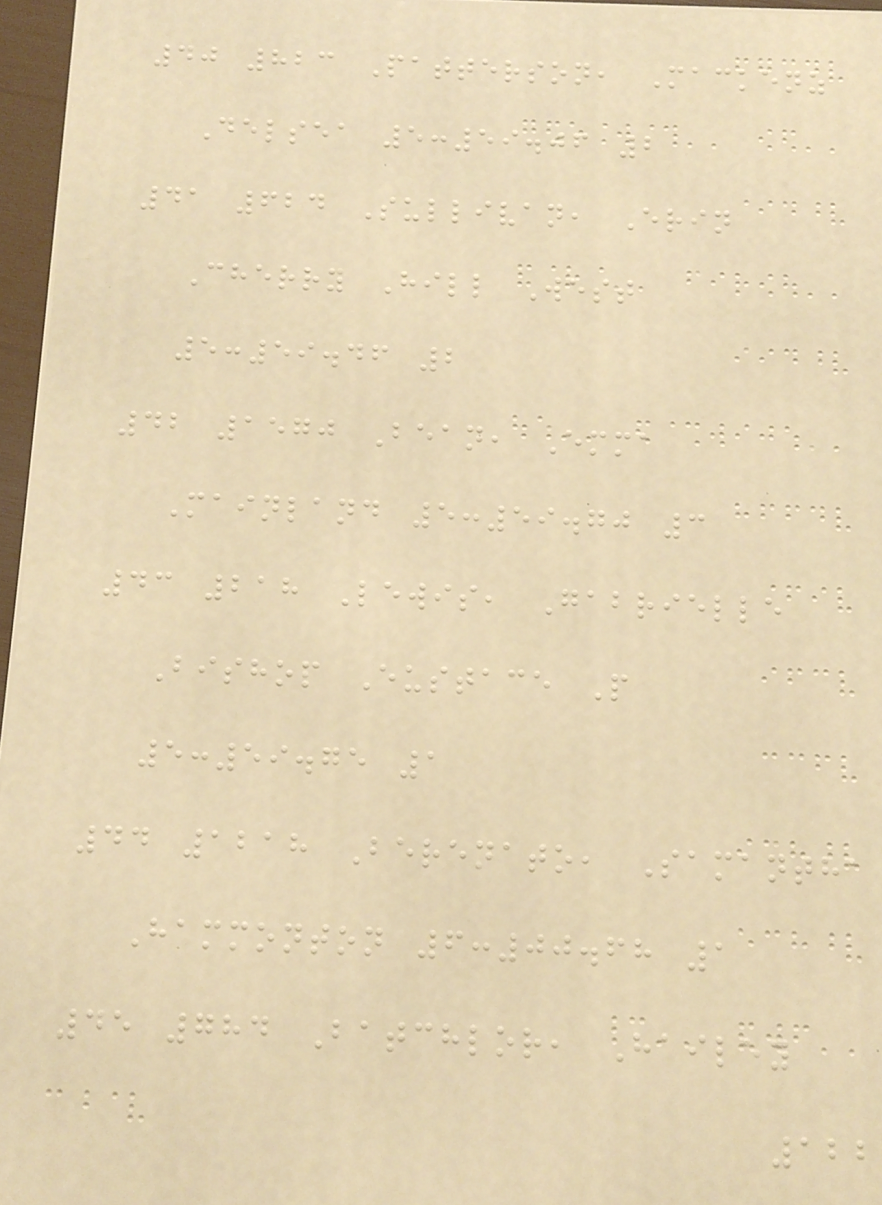40 823 Patterson, Mackenz
Delsea 5:59.06 2
41 624 Sullivan, Erin
Cherry Hill West
5:59.46 2
42 1570 Bean, Emma
Mainland 5:59.70 3
43 218 Lewis, Gabrielle
Bishop Eustace P
5:59.75 1
44 1218 Berenato, Samantha
Hammonton 6:00.68 1
45 784 Batchlor, Hailey
122
